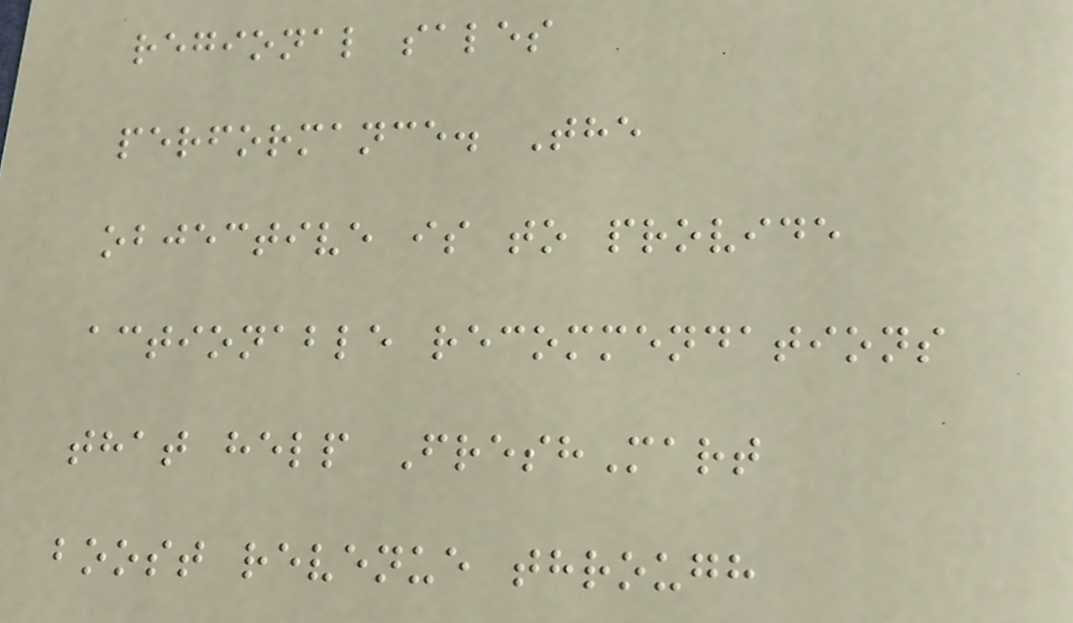regional sales
performance. The
objective is to provide
actionable recommendations
that help FreshMart
boost revenue through
